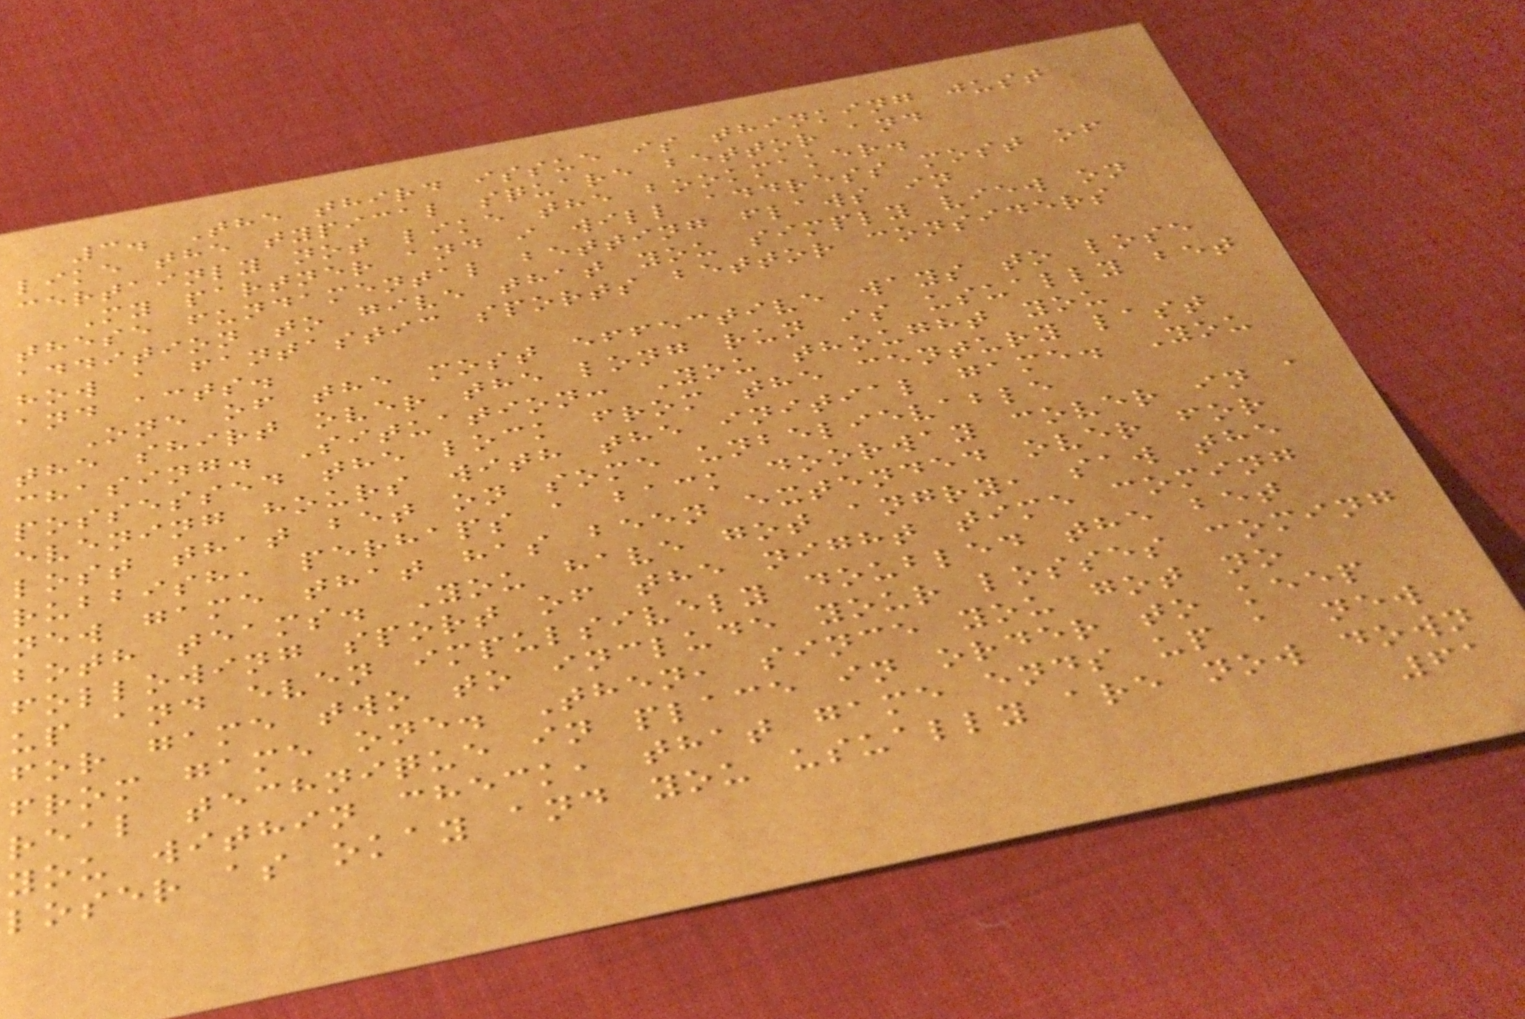3. The third issue is thinking just
like the typical square bettor and
certainly not like the bookmaker.
My partner and i will address most of
these fundamental betting flaws in
addition to give that you simply view on
how a fantastic sports bettor considers
and acts.
One of the most effective ways to lose
the shirt over the long run is usually bet
chasing. Situation: You thought you
possessed the lock from the century last
evening hours with the initial game. You
lost that bet on some unbelievable
rubbish, perhaps a back doorway cover in a
new game that has been extended over for
both teams. You have got angry, saw the
following sport of the night time coming
up and even impulsively doubled the bet
for game two to include your losses coming
from game one. Then, since you got no
real technique in place in order to keep
you within check, that game ends up a new
loser as okay and you usually are now down
61
